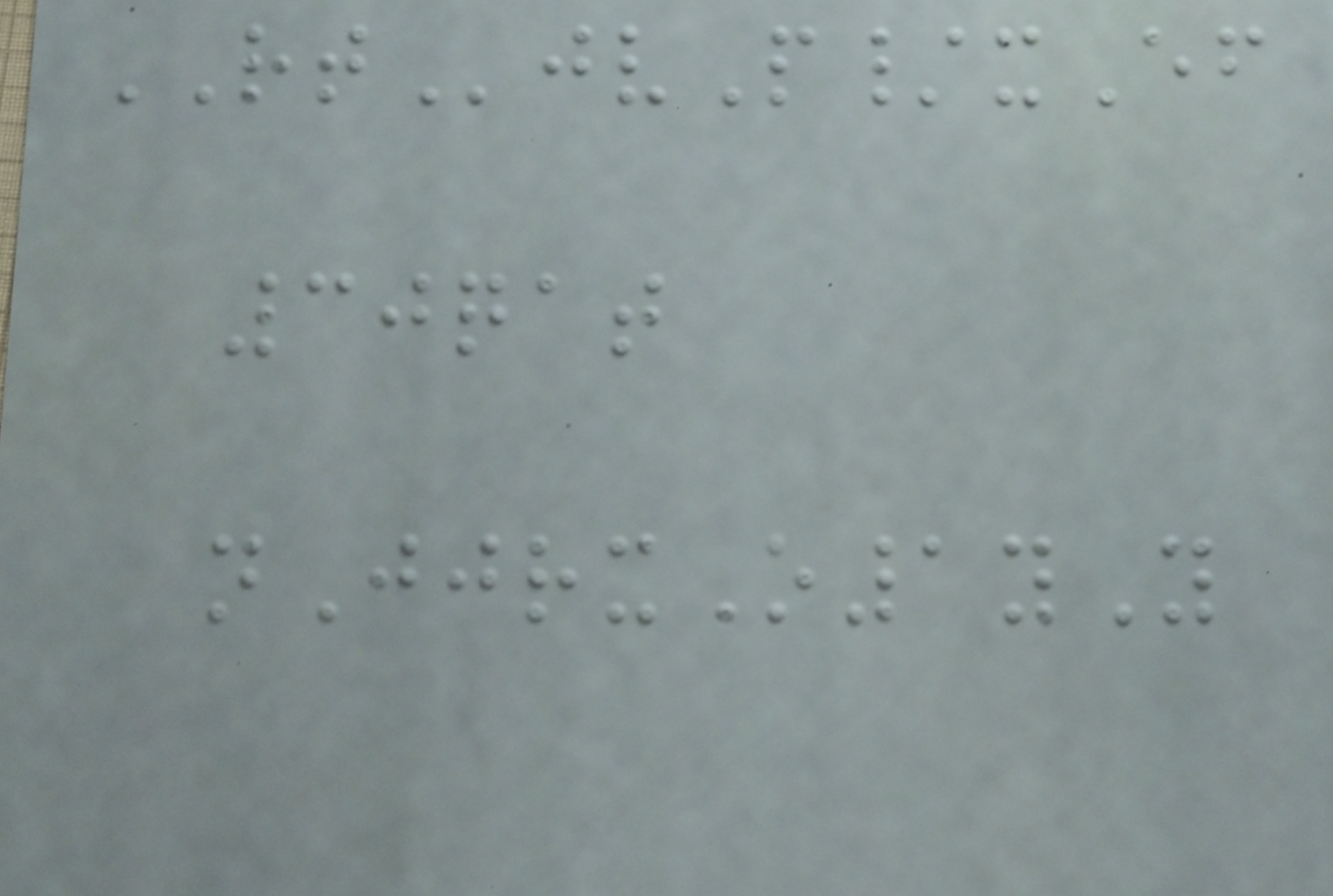RTjvP/xEf
30qat
nJjrxO1yY
